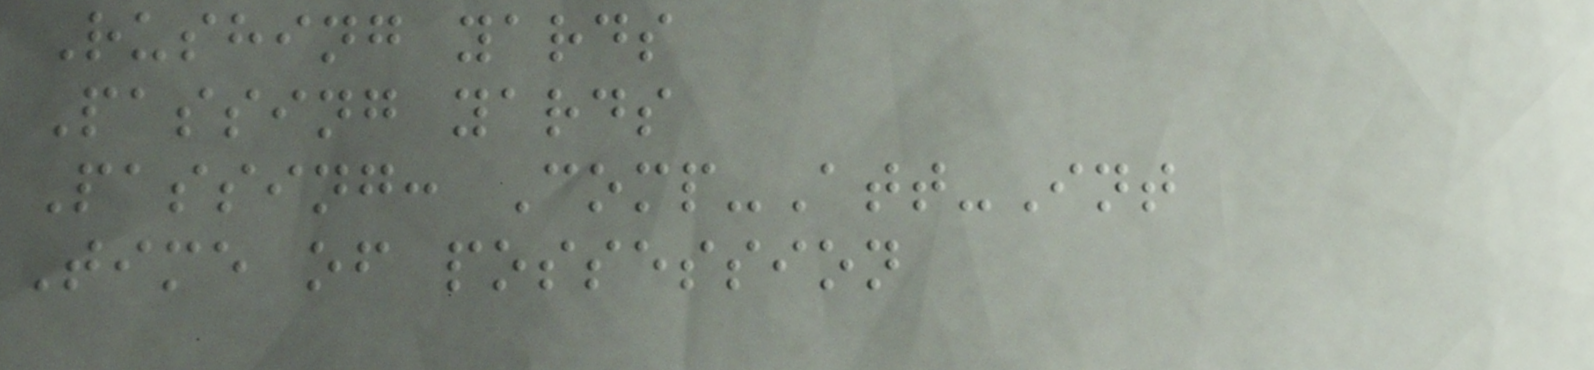Rushing yards
Passing yards
Passing: Comp-Att-Int
Time of possession
